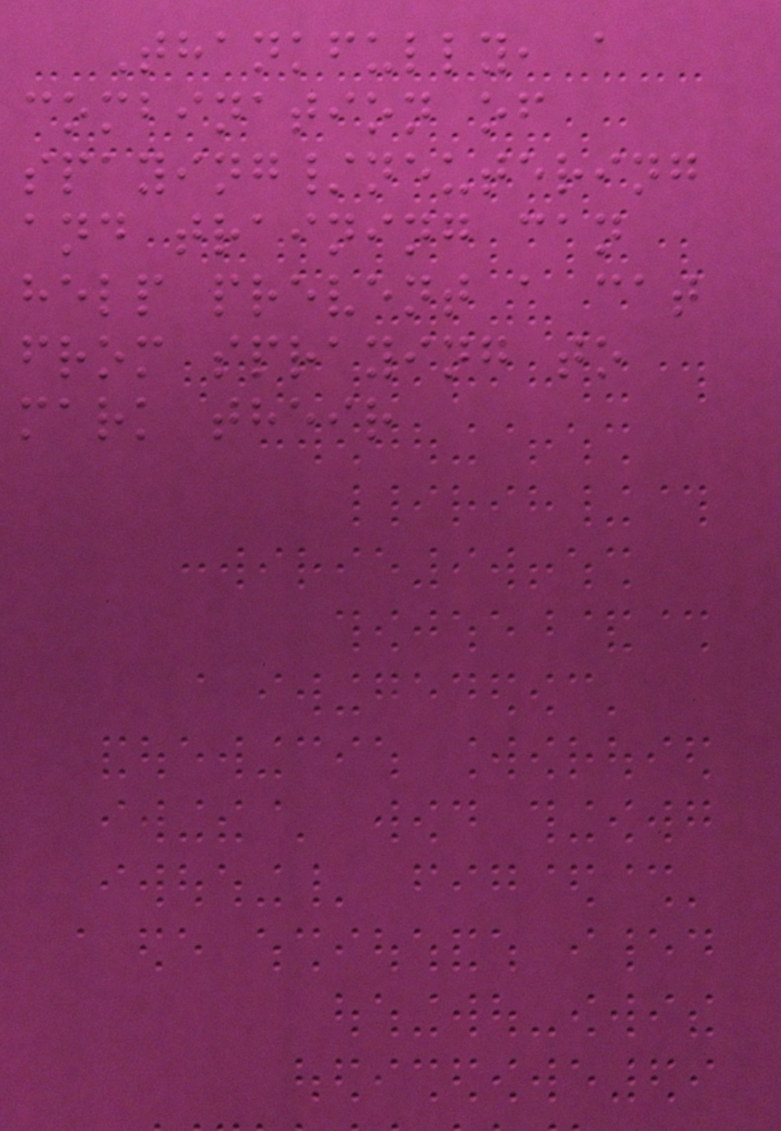Thankfully, a
combination of
spaying/neutering
and training can
help prevent a cat
from spraying to
mark their
